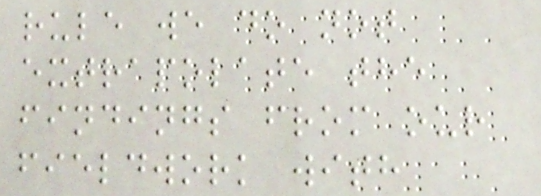rule we do not
extrapolate the
findings from our
fieldwork with
